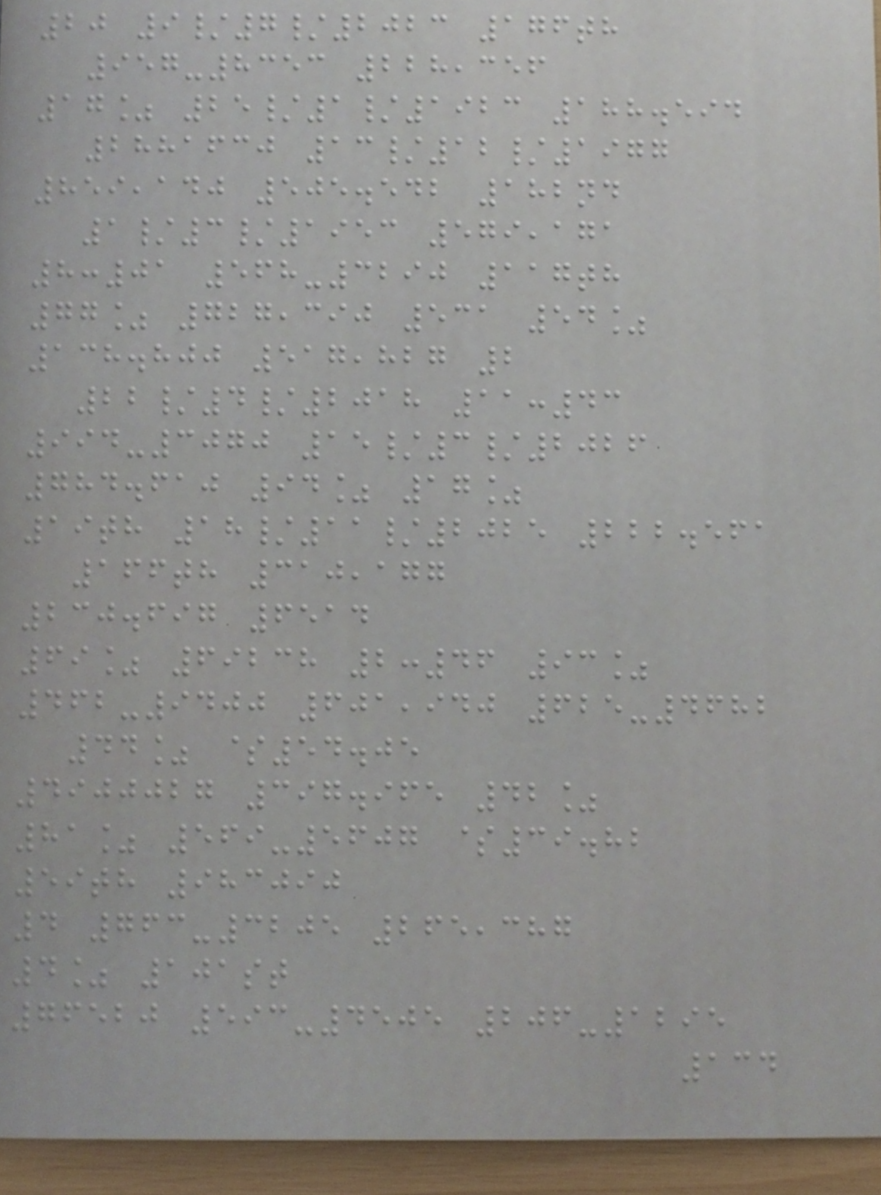20 9/7/2023 176th
957-8353 228,356
17% 25/1/1923 188.594
2881630 13/12/1977
859,140 505.542 182nd
1/3/1953 579,171
8:01 568-3290 117th
77% 727,390 531 54%
138.800 517,827 2
22/4/2018 11:43
994-3070 15/3/2026
784.610 94% 17%
19th 18/11/2025 222.561
166th 310,177
230.697 6514
69% 69238 2:46 93%
462-9400 601,940 625-4682
44% $54.05
4900027 397.965 42%
81% 569-5607 $39.82
59th 983090
4 763-3205 265,387
4% 101st
76520 593-4505 206-1295
134
